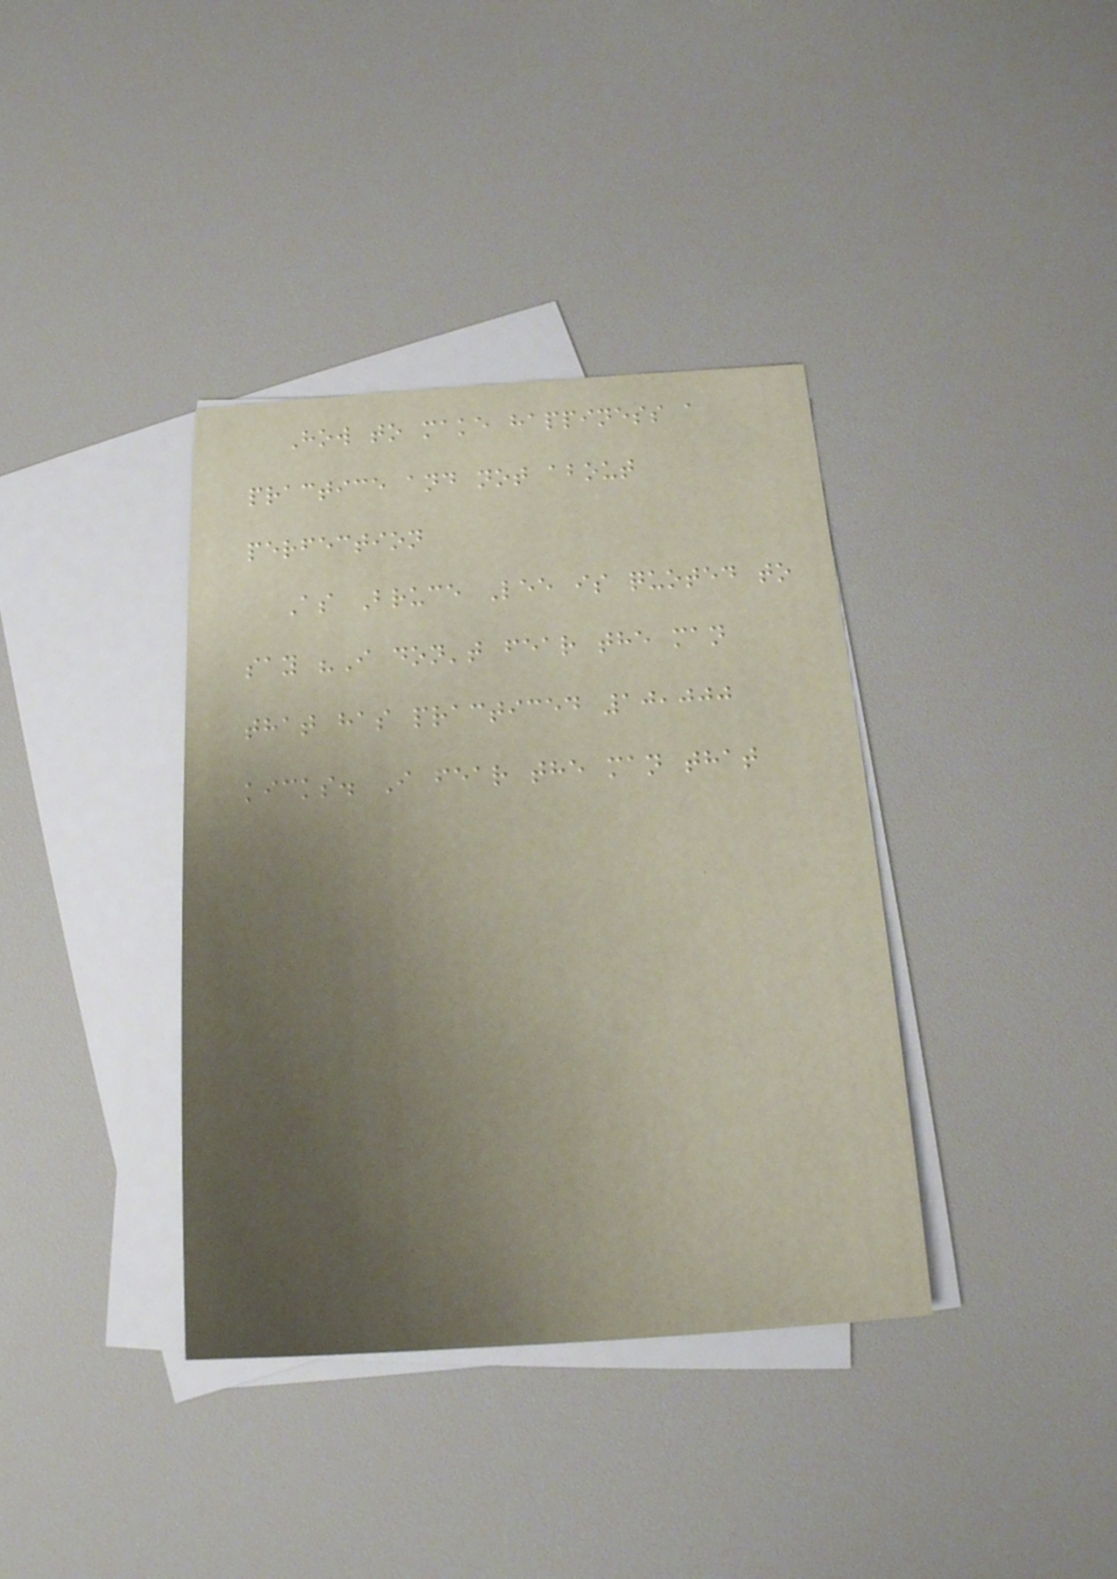How to make happiness a
practice and not about
perfection
As Bruce Lee is quoted to
say "I don't fear the man
that has practiced 10,000
kicks. I fear the man that
